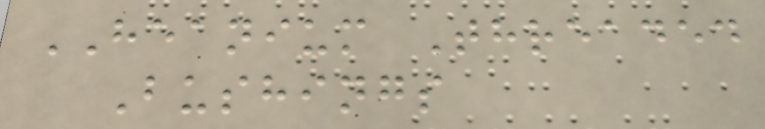HEANIUM Threaded
Bushings
